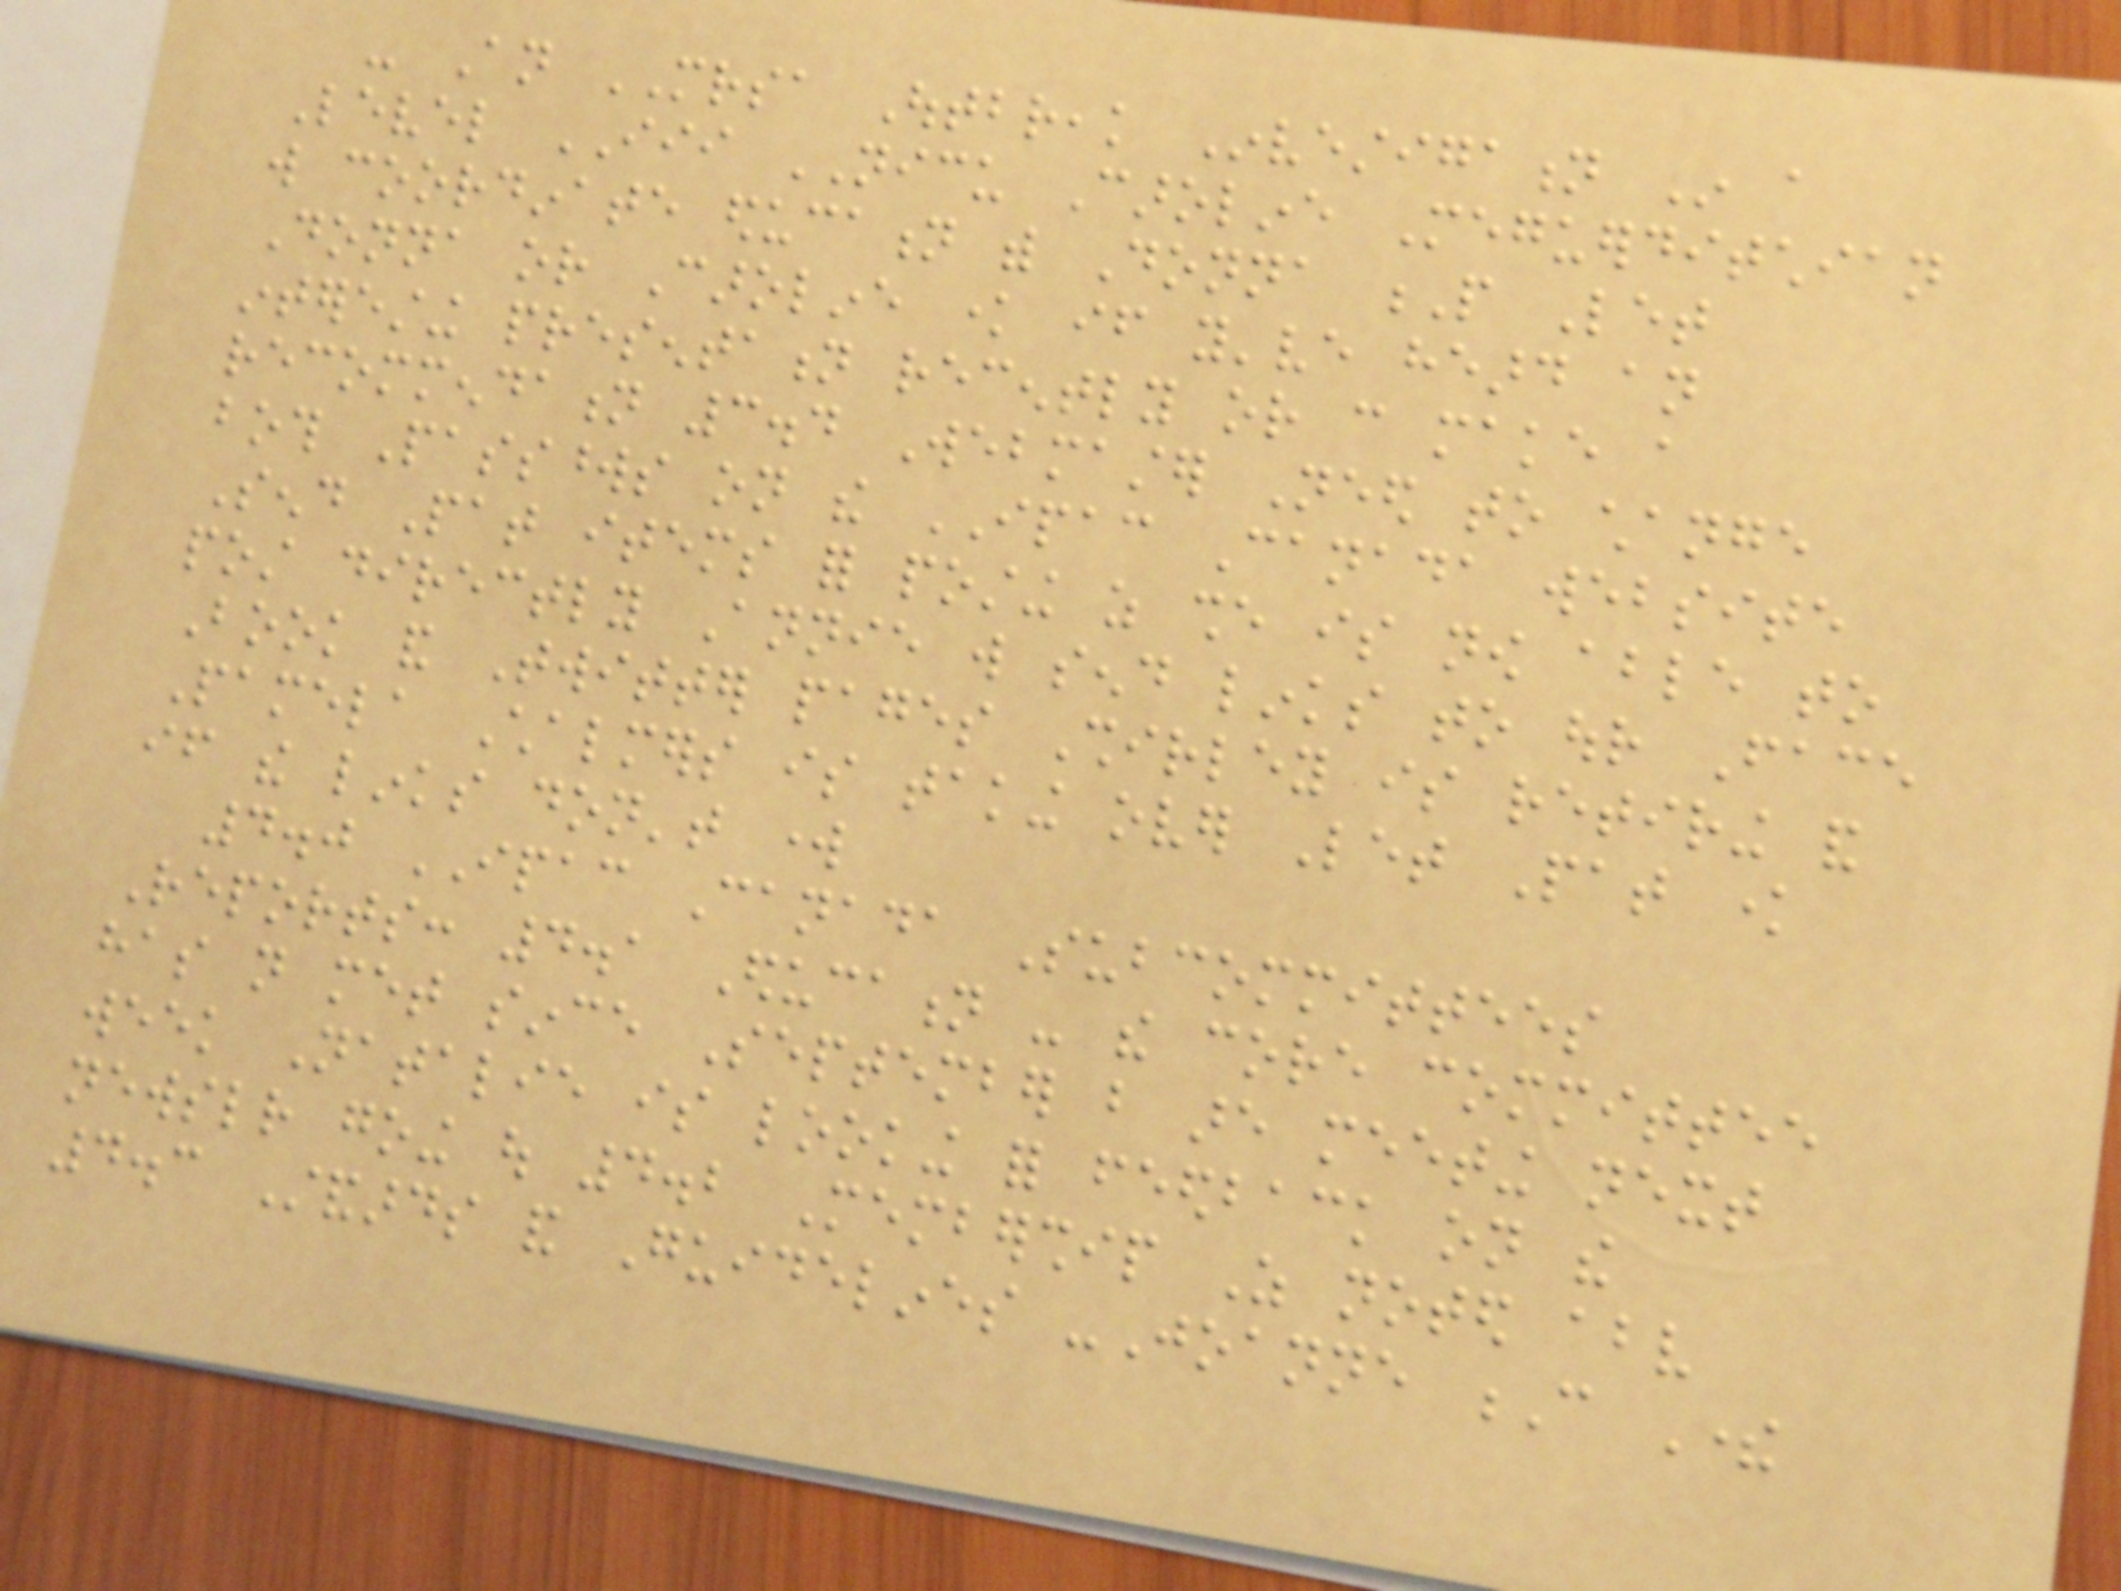- An MRSA Outbreak Investigation In a
Level III NICU Caroline Meguerditchian
will coordinate education with Donna P Let
Donna or Caroline know if you've heard an
interesting presentation recently or can make a
recommendation 3.4 Webmaster Need to change
both Passwords on the IPAC Canada website
Send Pat items for posting as she is now able to
post directly Annie will send links to our Face
Book and Twitter pages Shirley is retiring and
Pamela Chalmers is taking over Let Pat know
if the links don't work
4.0 IPAC Canada Subcommittees
Reports: 4.1 Education - the core committee
has not met since September but are meeting next
week Natalie is looking for feedback on the
newsletter going out 4.2 Membership As noted above
4.3 Standards and Guidelines -Joanne C There
